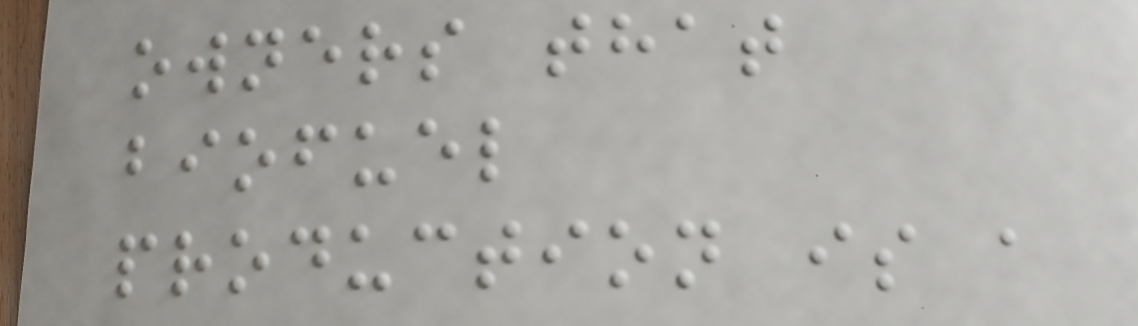owners that
biofuel
production is a
